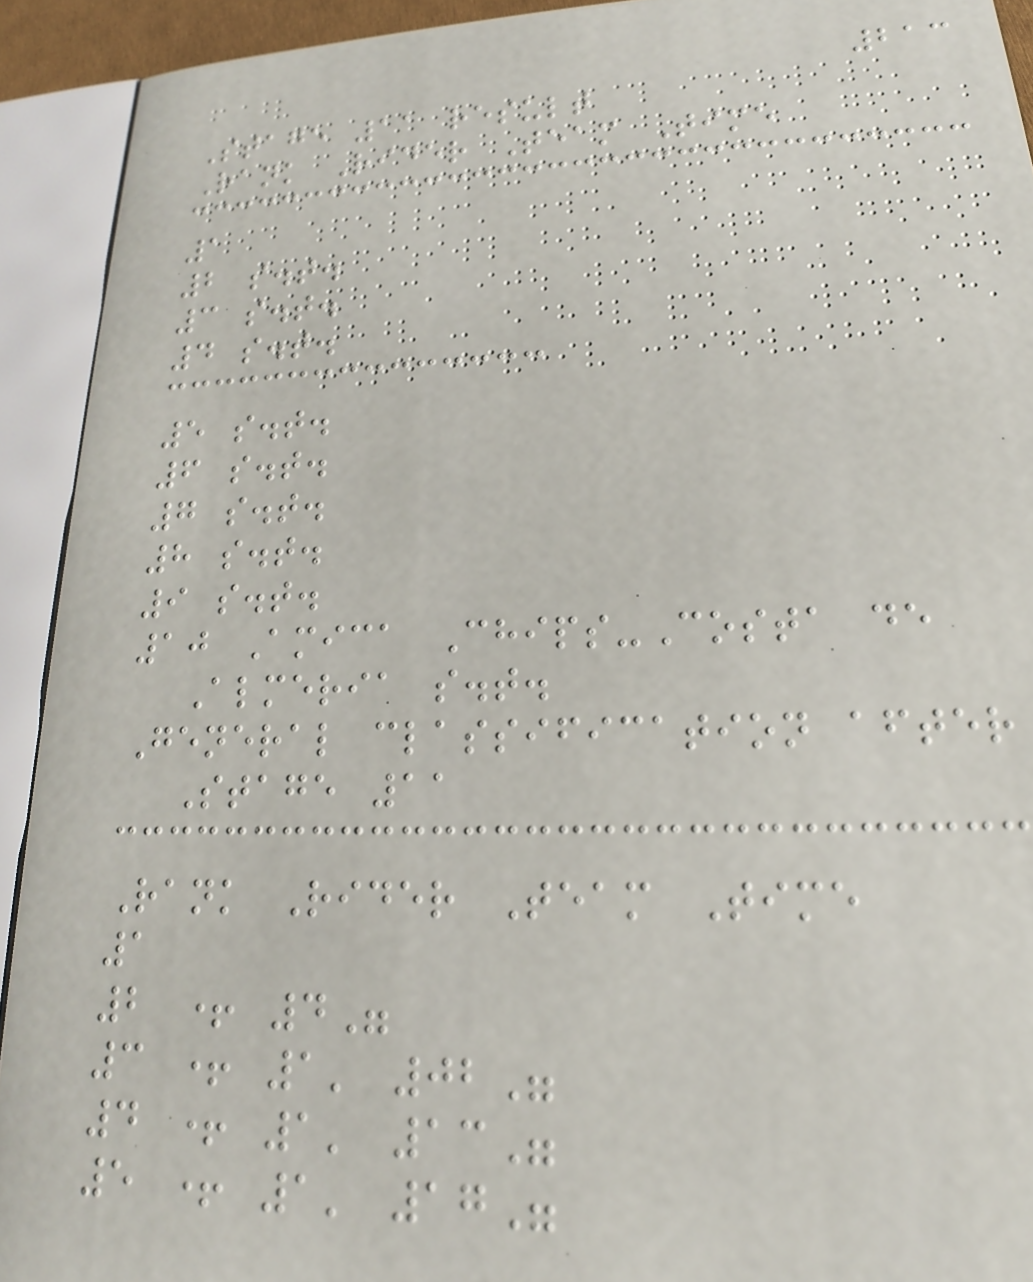213
Stage 11 result
Rank Rider Team Time
1
2 s.t.
3 s.t.
4 s.t.
5 s.t.
6 s.t.
7 s.t.
8 s.t.
9 s.t.
10 Amica Chips-Costa de
Almeria s.t.
General classification after
Stage 11
Rank Rider Team Time
1
2 + 4"
3 + 1' 02"
4 + 1' 13"
5 + 1' 17"
